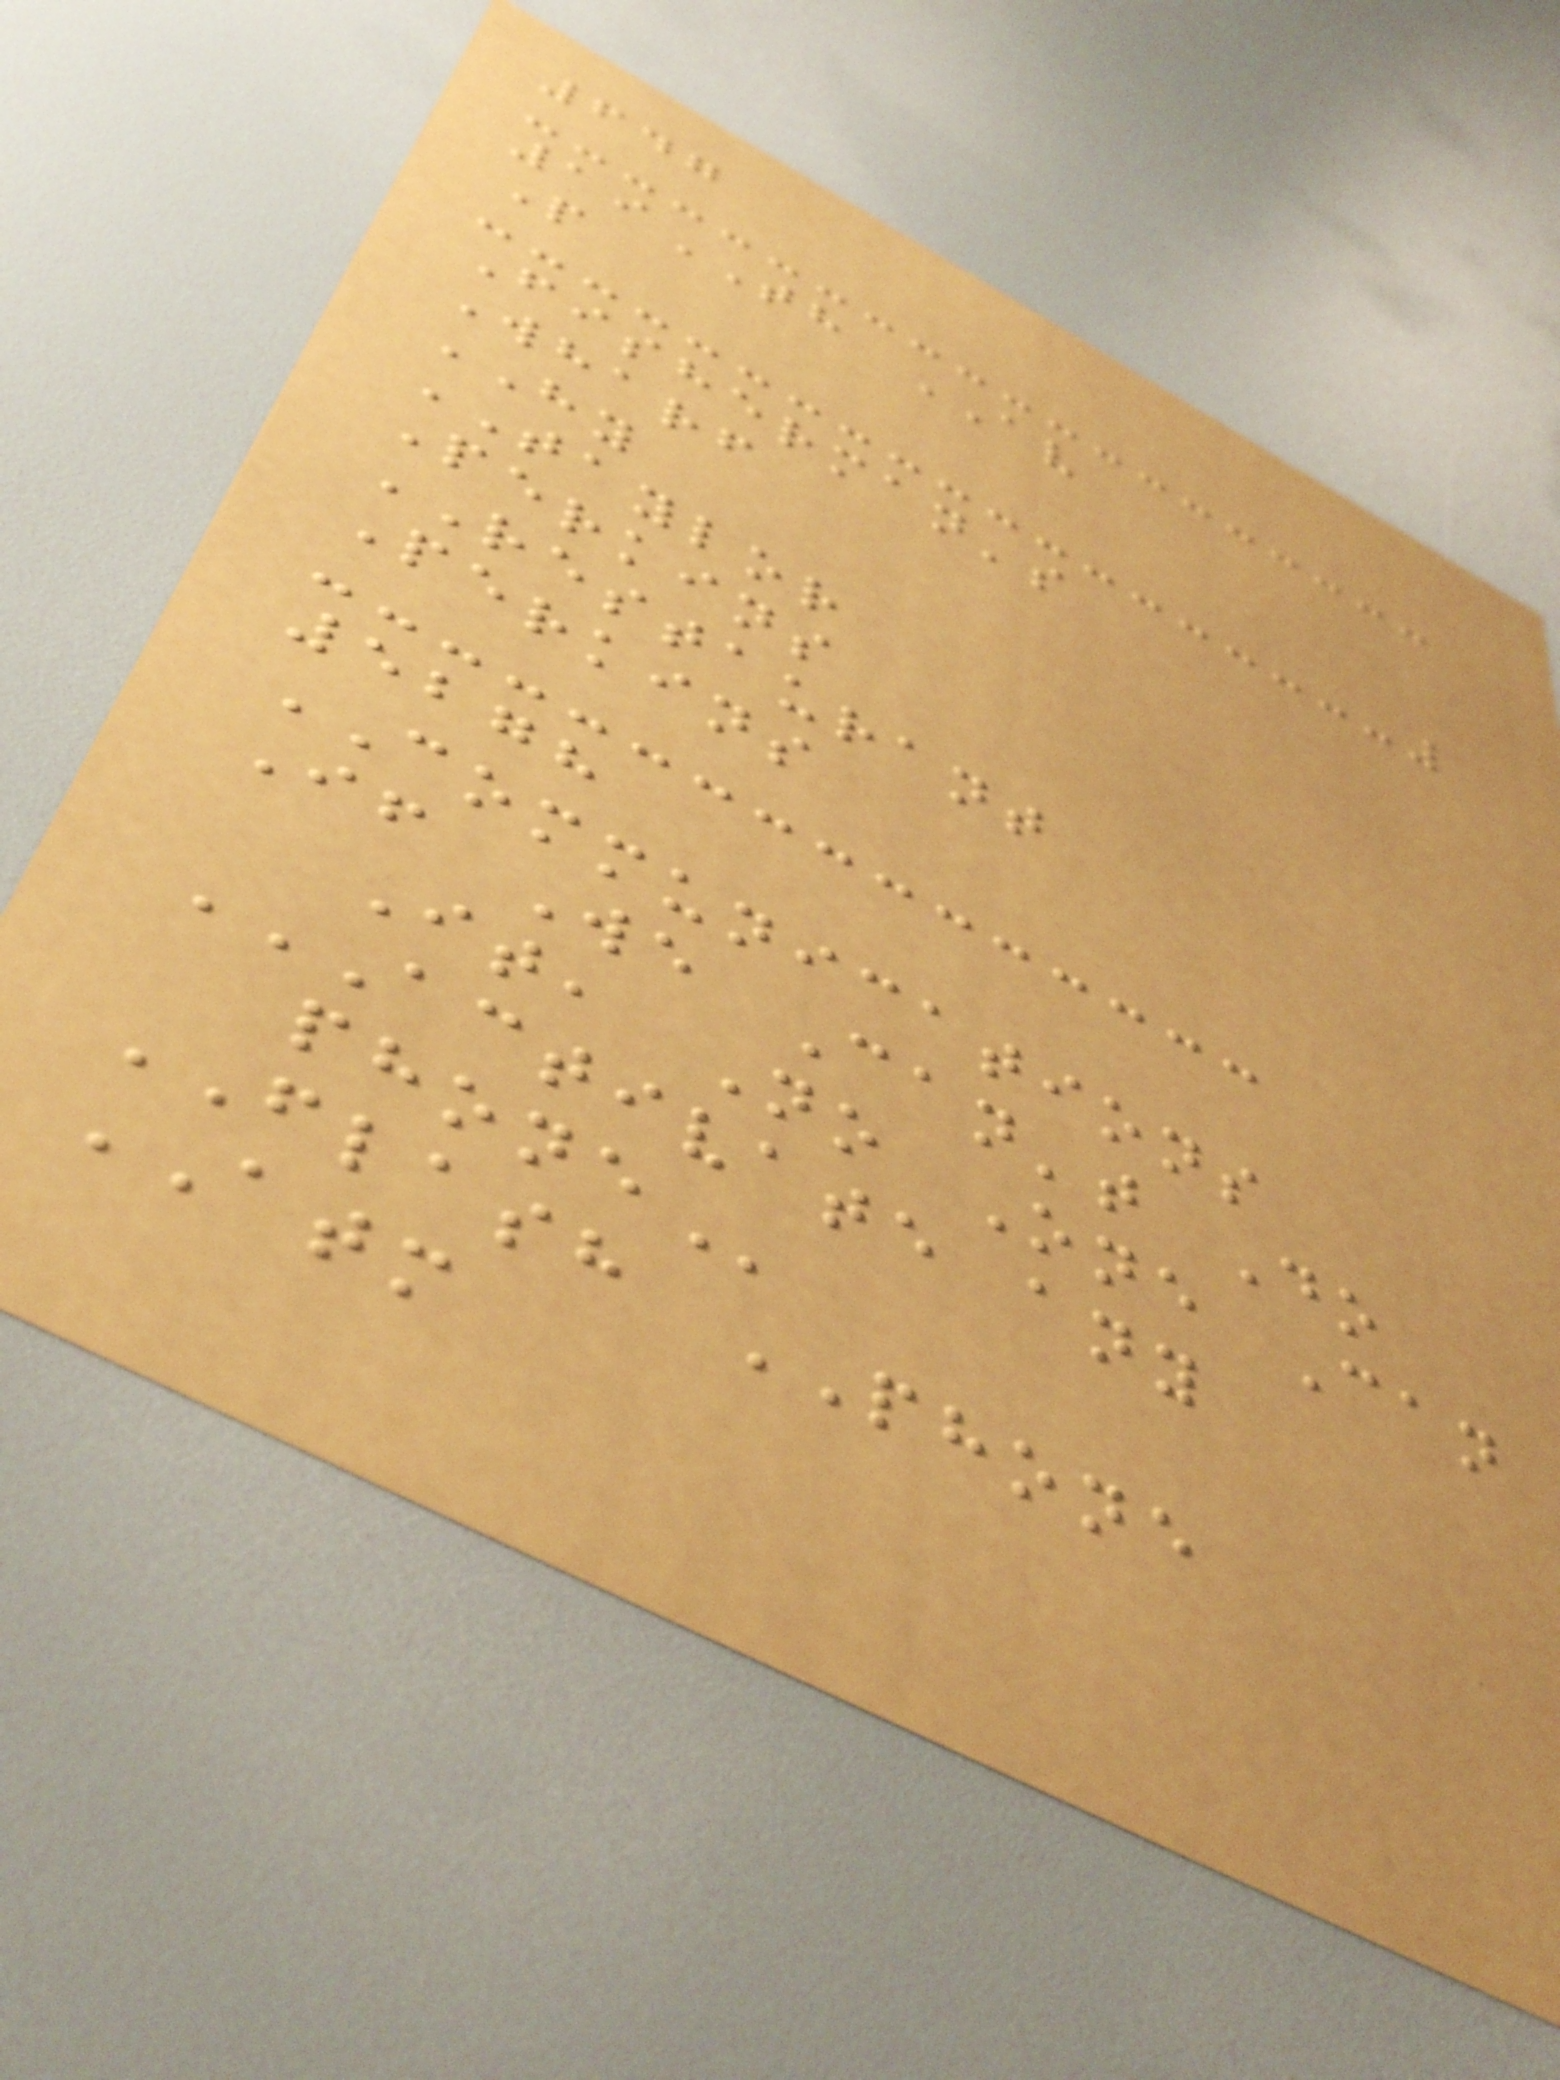647
19TH AV
P
Fisherman's
Wharf
HY
TAYLOR
Perkins
RESTAURANT
Perkins
5278
COMMUNICATIONS
If We Can't Do
It, No One Can
ACTIVATE ANY
PHONE
FLASH PHONE
ATM
